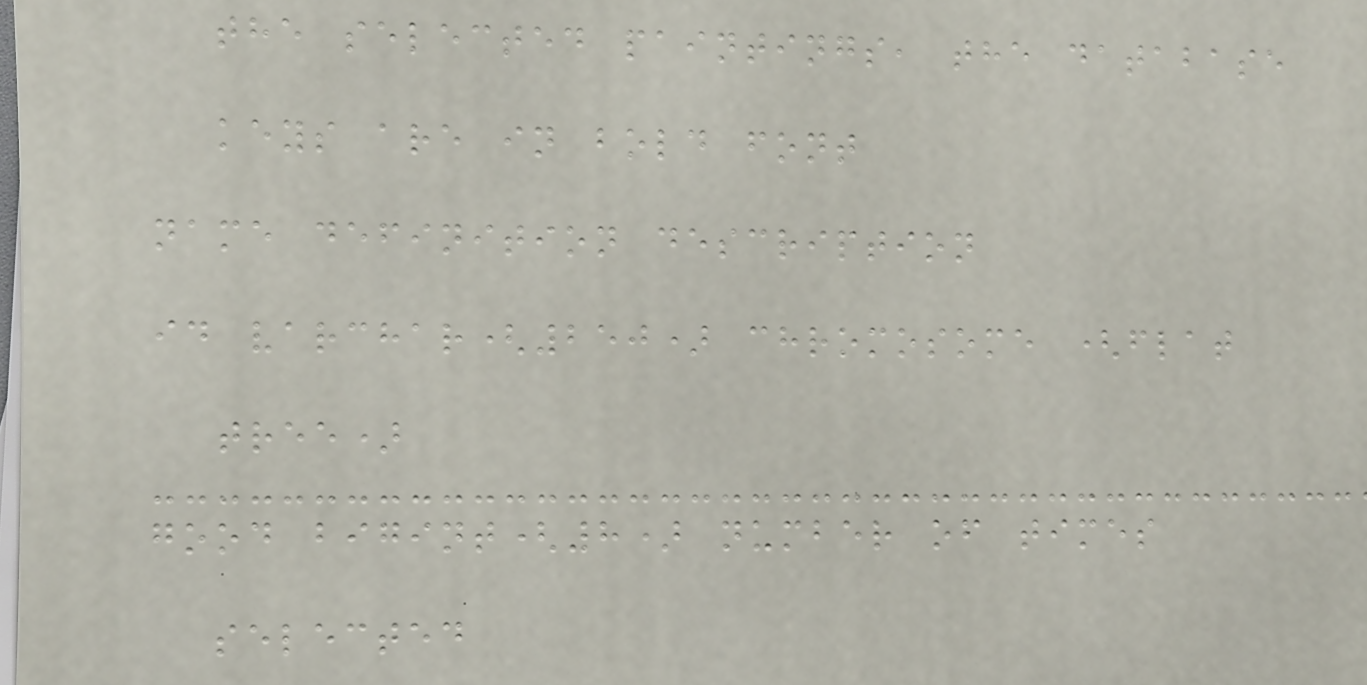the selected paintings, the database
keys are in bold font
name definition description
id varchar(250) chromosome (flat
tree)
good bigint(8) number of times
selected
